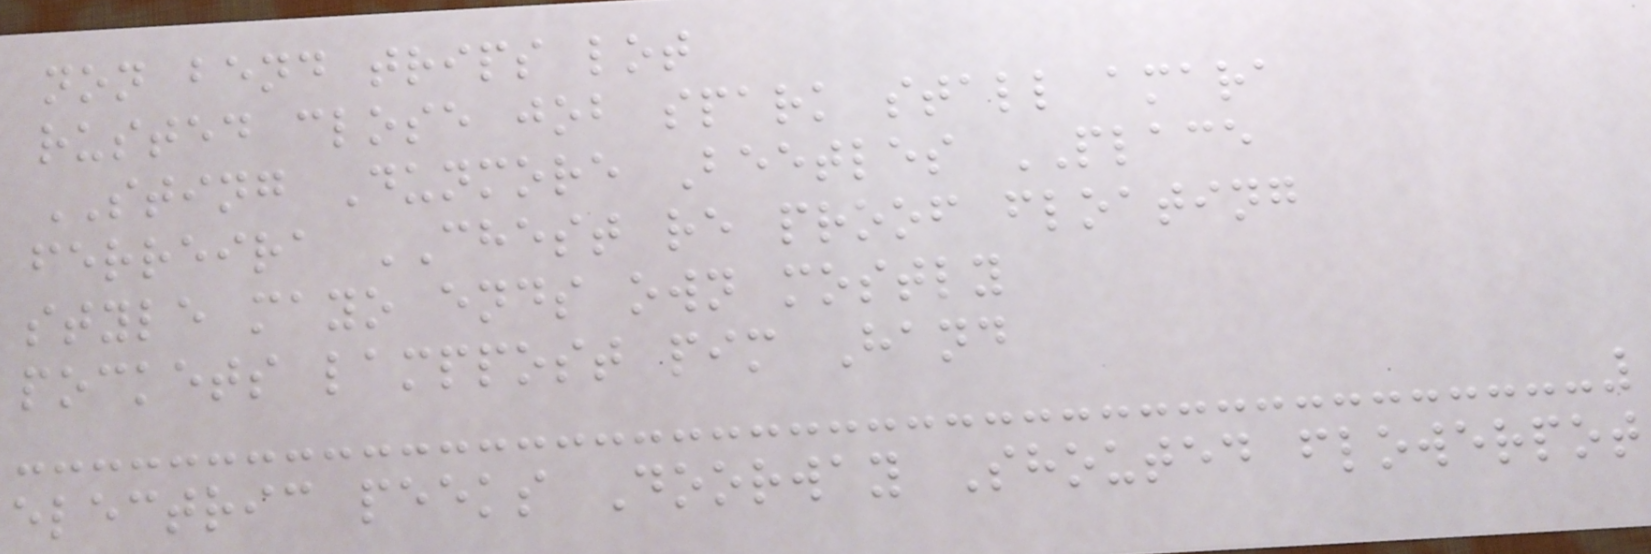non bend trips lot
rusted close job spark stall amara
STING Dunmore Beetles PLACE
ferreira CHEST re proof floating
style mayo ends own mostly
pockets lamppost pim Hand
electric peeks Doorway Shouted flowerpot
